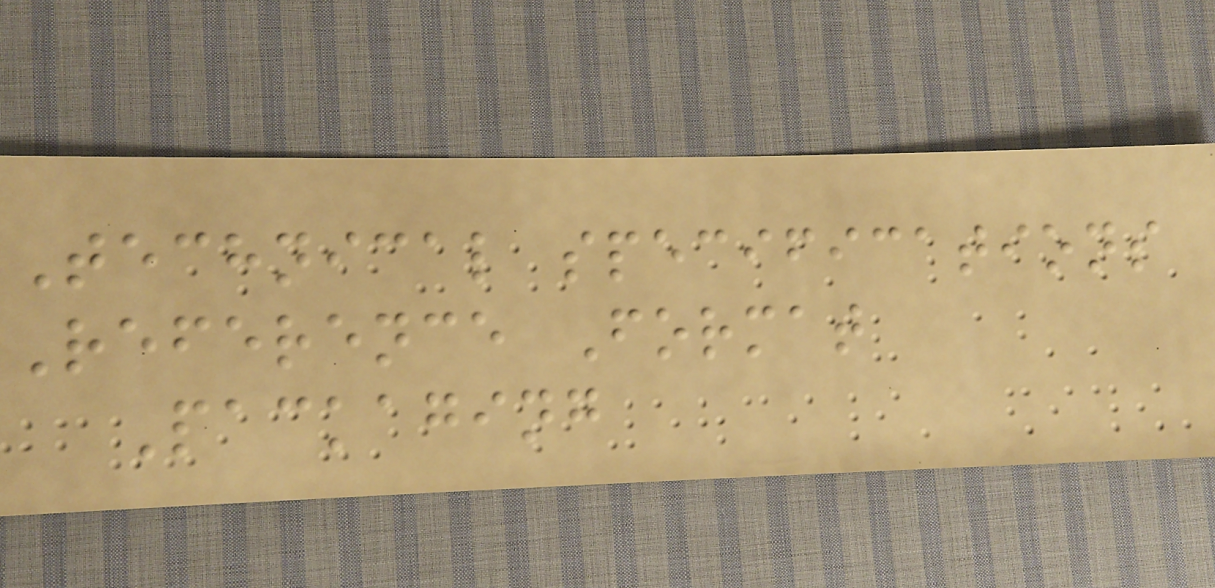Technical specifications
Reference Format
Packaging
